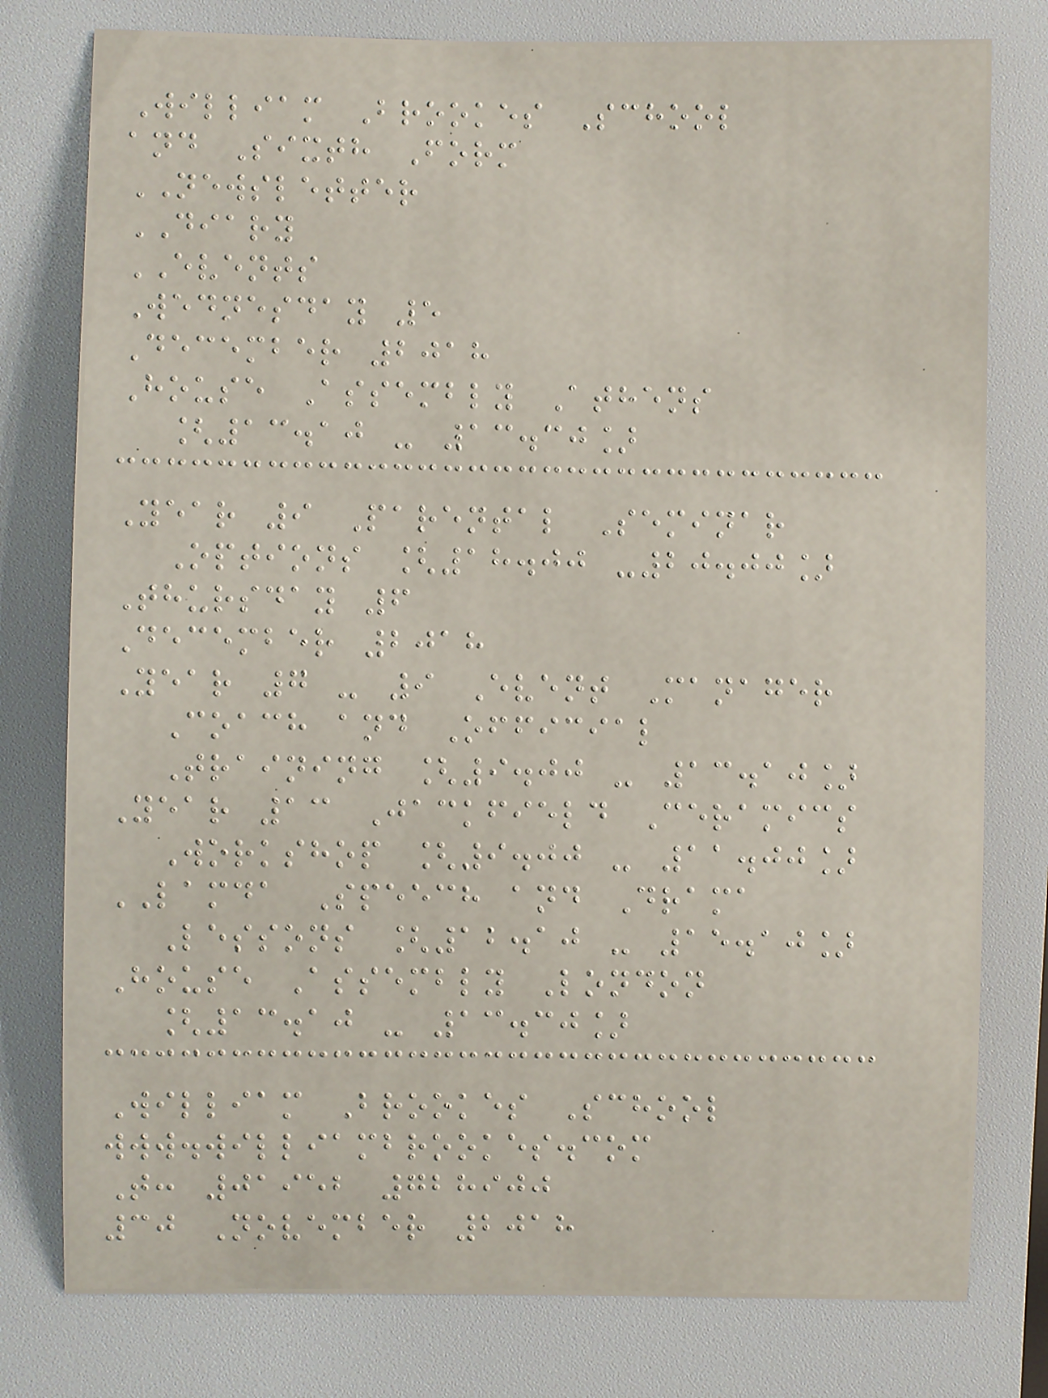William Brookes School
and Sixth Form
NEWSLETTER
DIARY
EVENTS
Wednesday 5
December 2018
House Assembly Athens
[13.10 - 13.30]
Year 9 Parental Seminar
Options [18.00 -20.00]
Thursday 6
December 2018
Year 7 - 9 Event Manager
Coach and Official
Training [9.00 - 13.10]
Year 13 Jackfield Ceramics
Workshop [9.00 - 11.00]
LAMDA Speech and Drama
Lessons [12.10 - 15.10]
House Assembly London
[13.10 - 13.30]
William Brookes School
www.williambrookes.com
T: 01952 728900
30 November 2018
